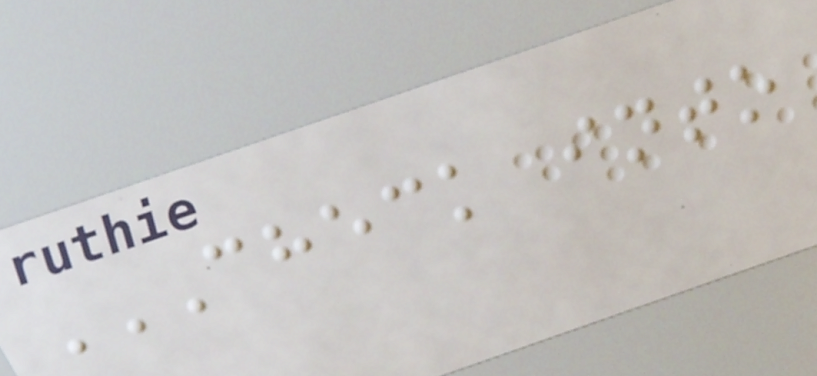CHECK INTO
